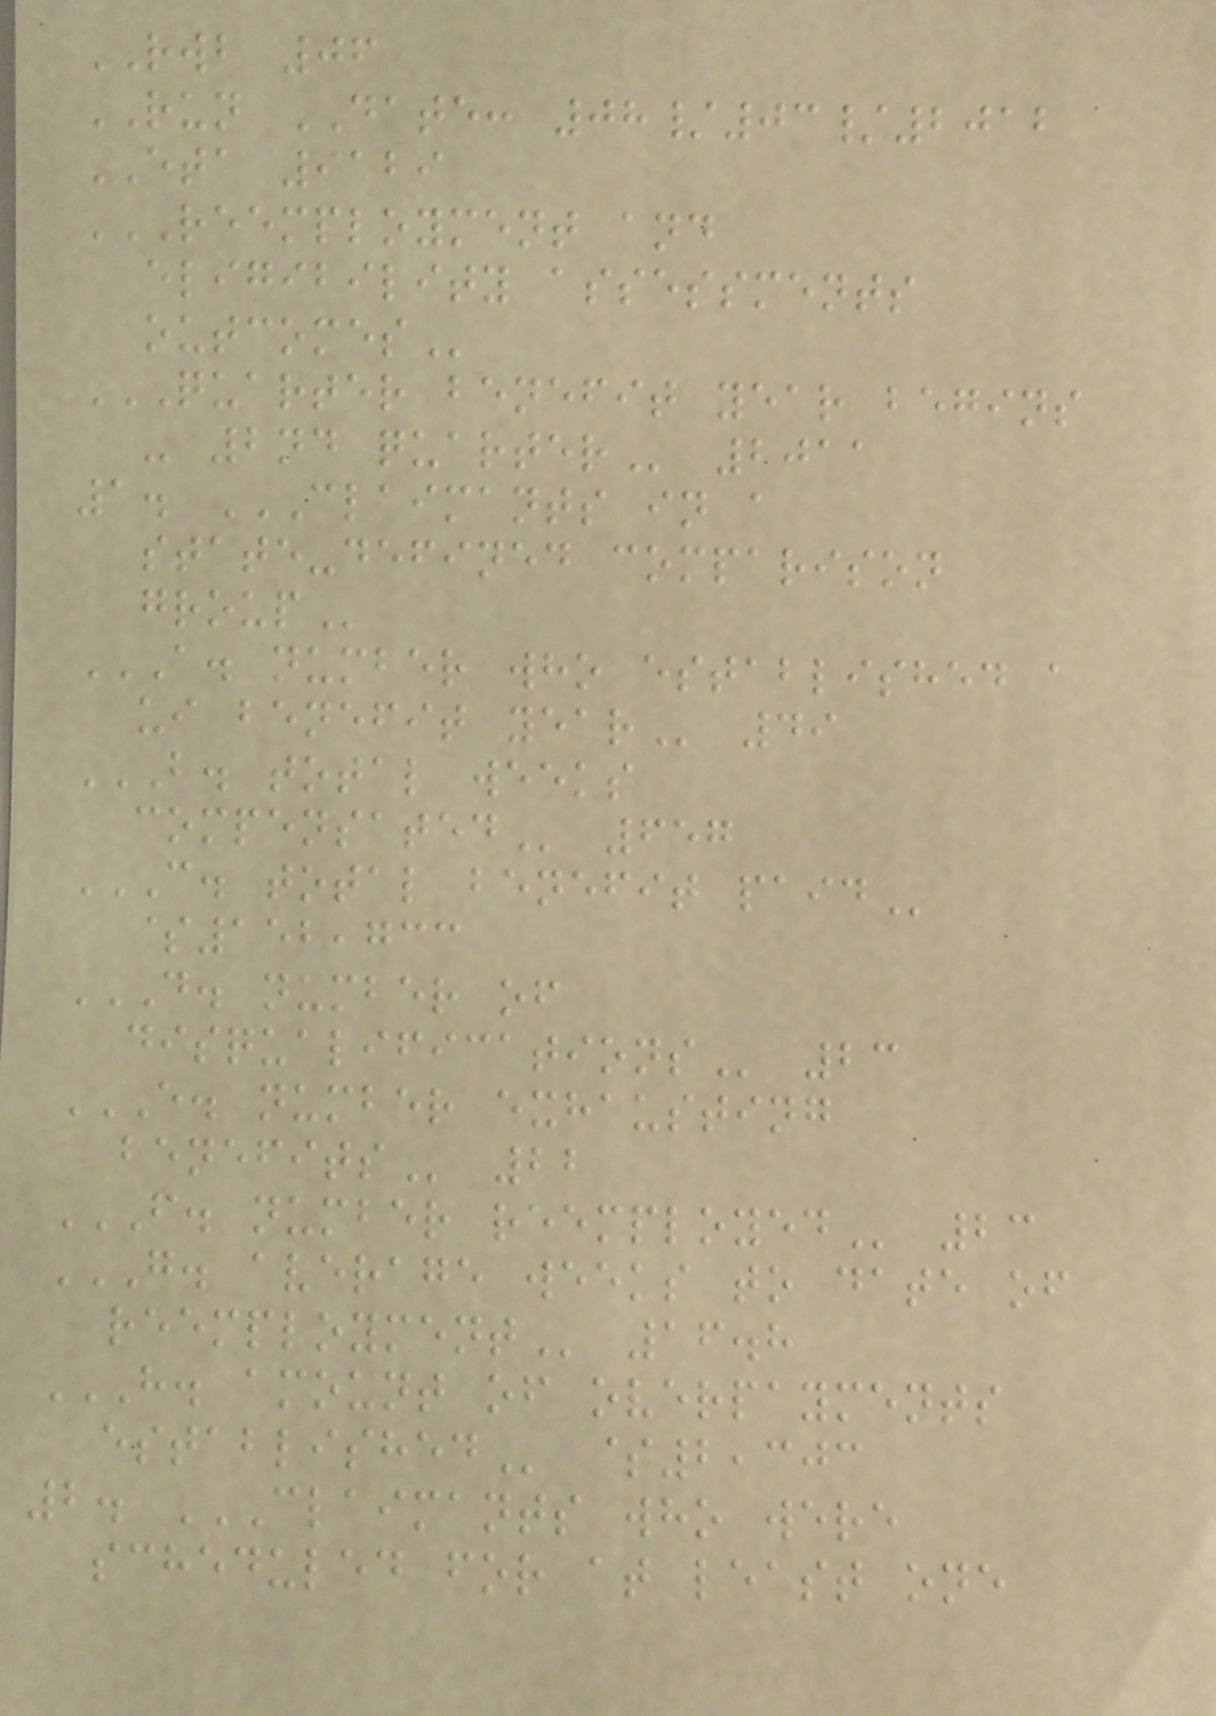RWB 06
RUN DATE: 08/03/2012
ETA 9129
REEMPLOYMENT AND
ELIGIBILITY ASSESSMENTS
OUTCOMES
QUARTER BENEFIT YEAR BEGINS
- 2ND QUARTER 2011
1. CLAIMANTS IN A
STATE-DEFINED COMPARISON
GROUP
A. NUMBER WHO ESTABLISHED A
UI BENEFIT YEAR 49
B. TOTAL WEEKS
COMPENSATED 657
C. TOTAL BENEFIT PAID
$152,733
D. NUMBER OF
DISQUALIFICATIONS 23
E. NUMBER EXHAUSTING
BENEFITS 22
F. NUMBER REEMPLOYED 23
G. AVERAGE WEEKS TO DATE OF
REEMPLOYMENT 16.8
H. AMOUNT OF OVERPAYMENTS
ESTABLISHED $2,303
2. CLAIMANTS WHO WERE
SCHEDULED FOR AT LEAST ONE
